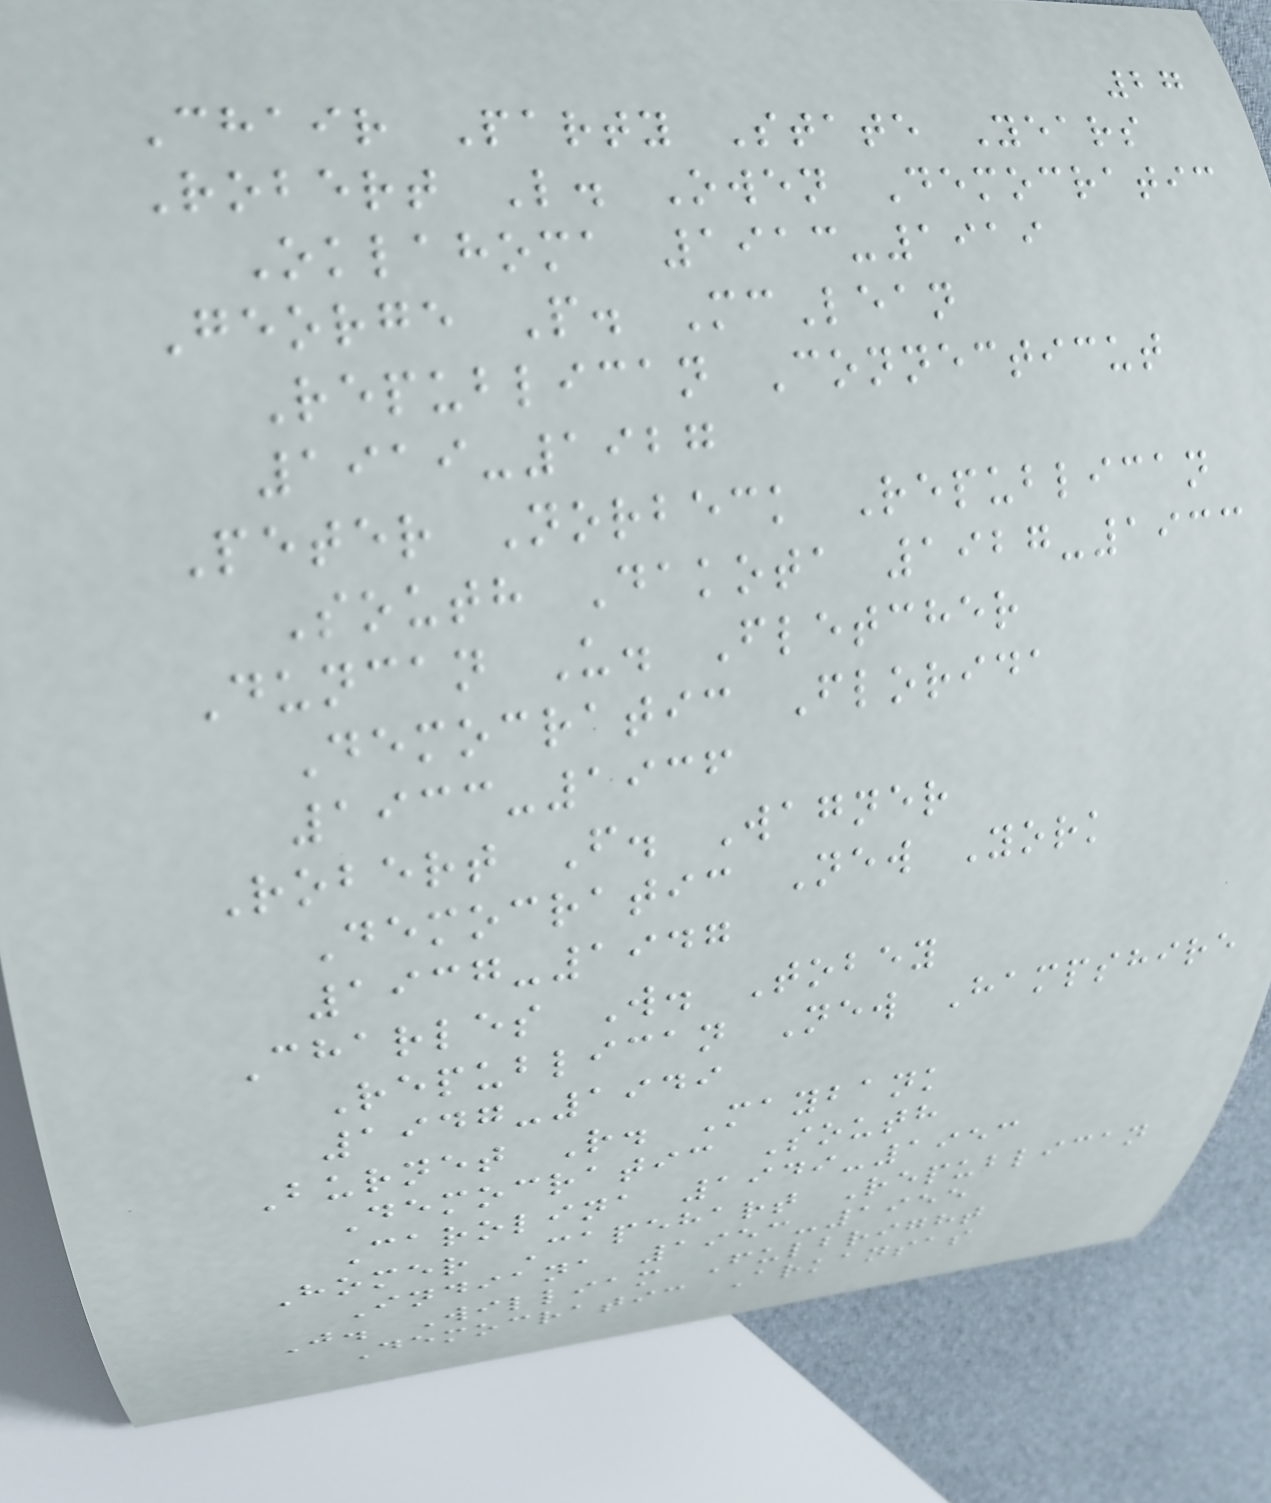27
Chair Party State Years
Robert L. Owen Democratic
Oklahoma 1913-1919
George P. McLean
Republican Connecticut
1919-1927
Peter Norbeck Republican
South Dakota 1927-1933
Duncan U. Fletcher
Democratic Florida
1933-1936
Robert F. Wagner
Democratic New York
1937-1947
Charles W. Tobey
Republican New Hampshire
1947-1949
Burnet R. Maybank
Democratic South
Carolina 1949-1953
Homer Capehart Republican
Indiana 1953-1955
J. William Fulbright
Democratic Arkansas
